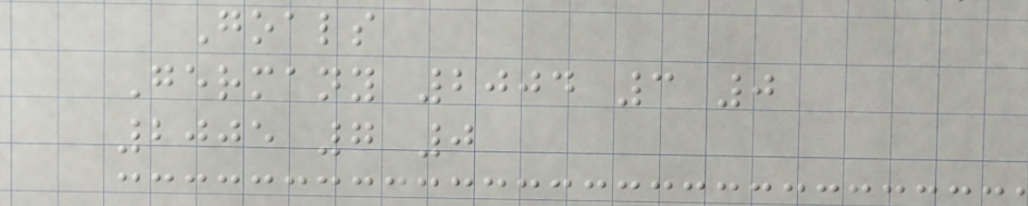Goals
Germany 2004 3 0
2005 7 0
